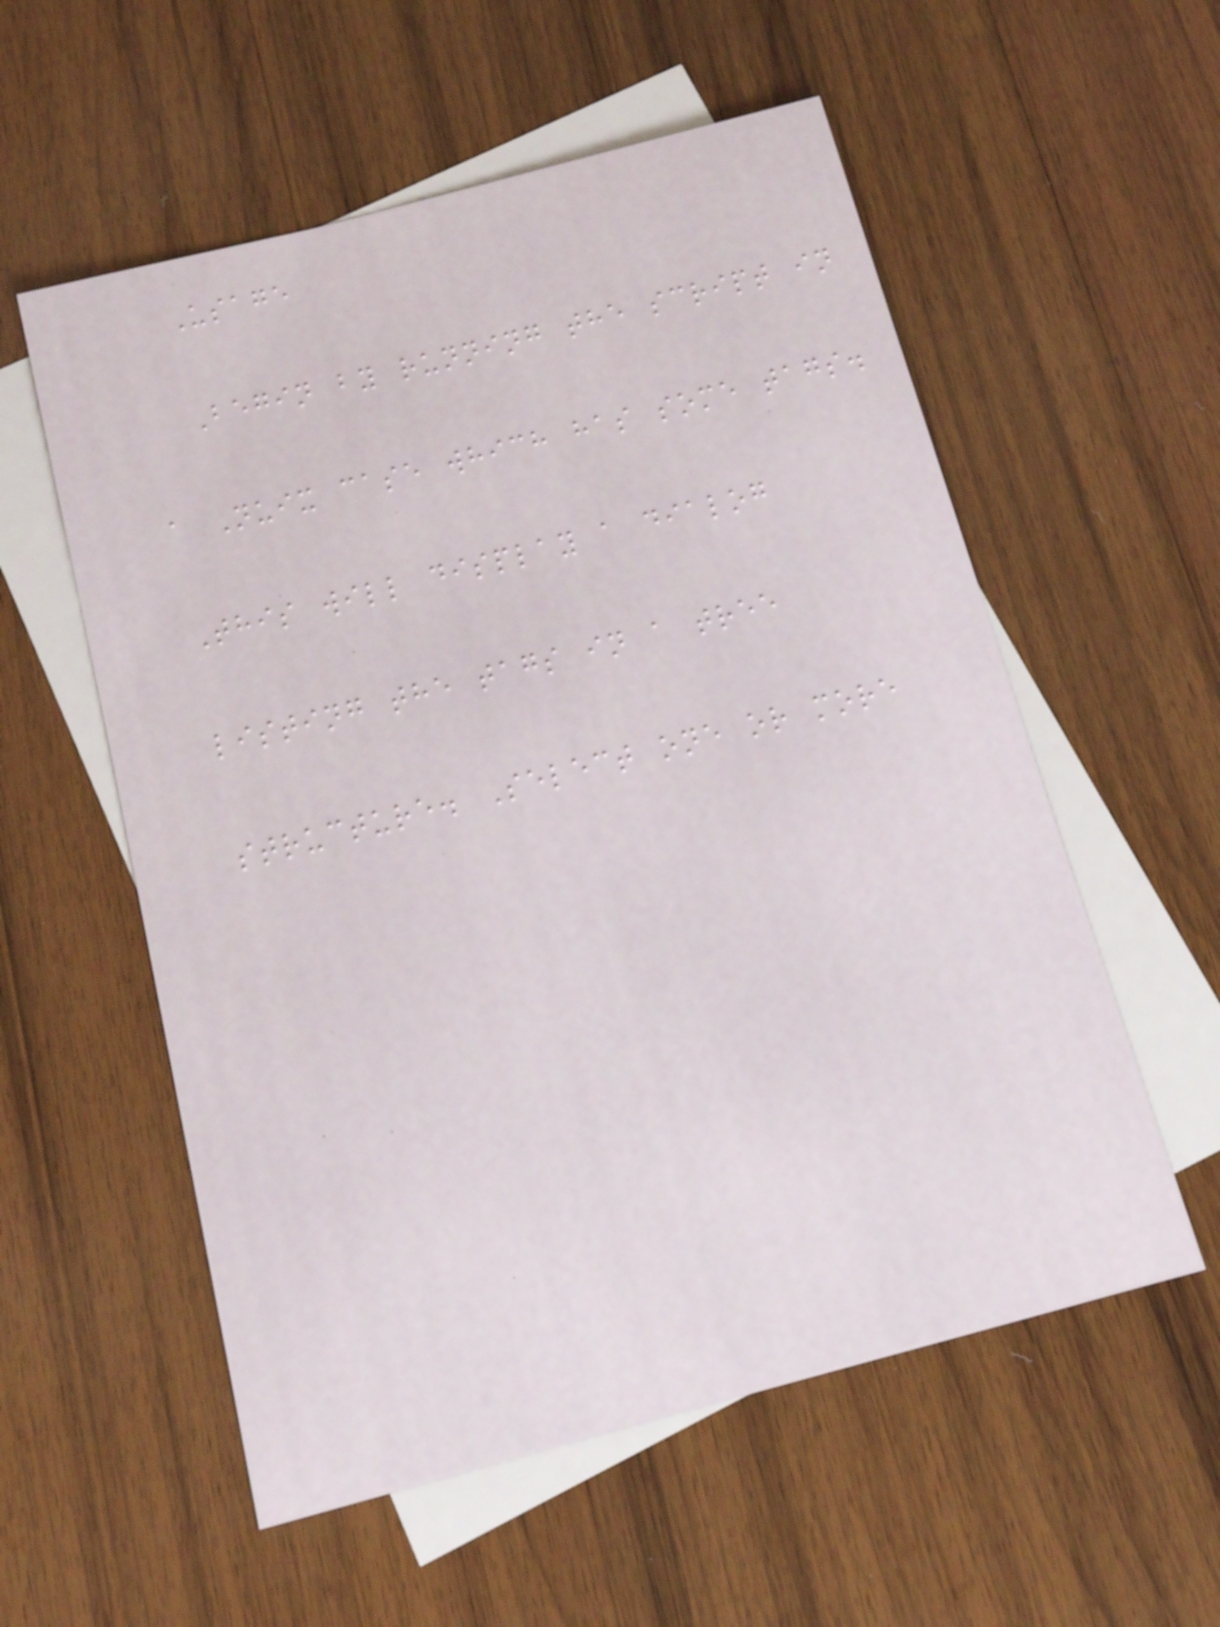Usage
Begin by running the script in
a Nuix case which has some tags.
This will display a dialog
listing the tags in a tree
structure. Select one or more
